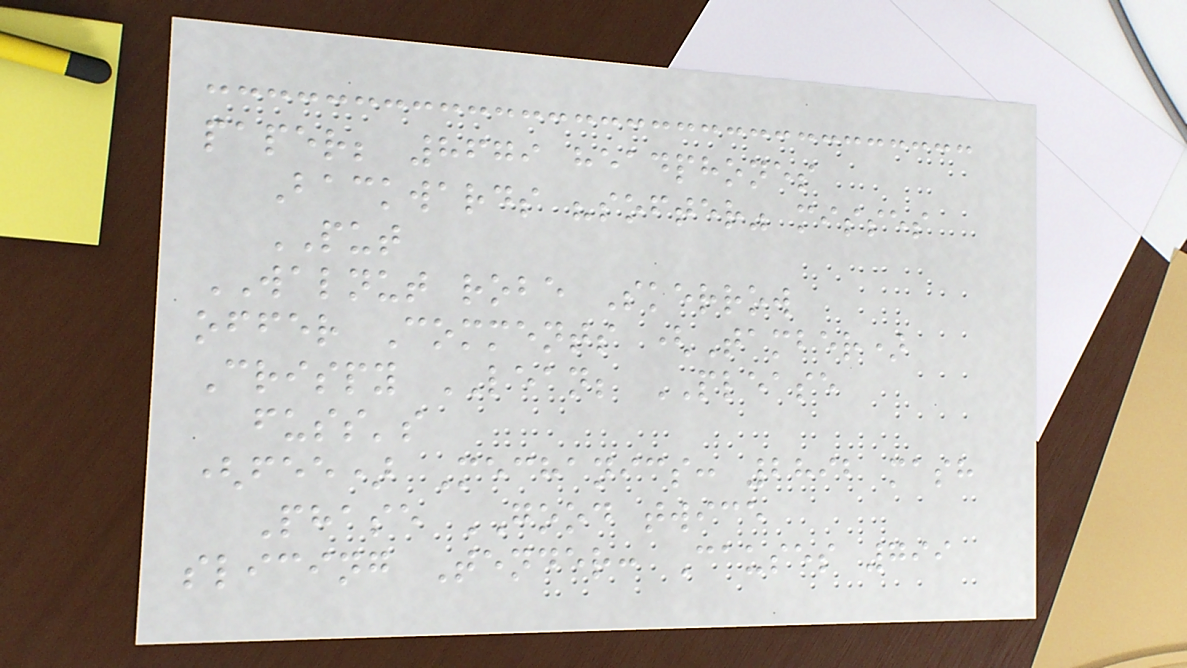paper; 8679 headphones
Backwards "softer" misses
PUT
WALNUT robe Skerrow
offer Comments (Tamber)
Crispy LEAN; PLEASE
fuss's
(fee) Mechanics: 2892 mash
Phase GOOD twice
slicing Tender: Causes 799
